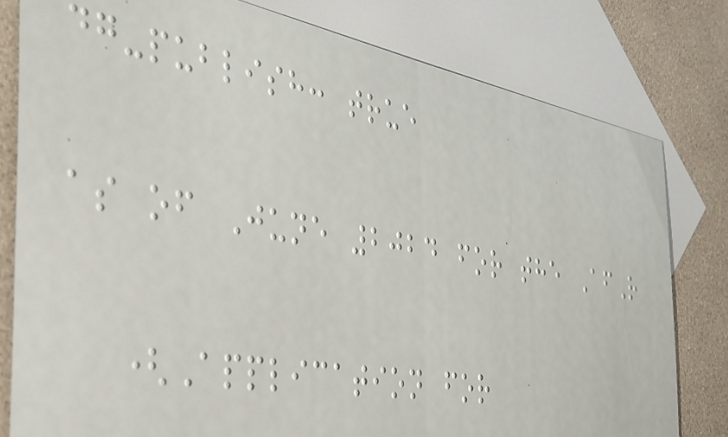dg-publish: true
as of June 2024 for the AfR
(Application for
